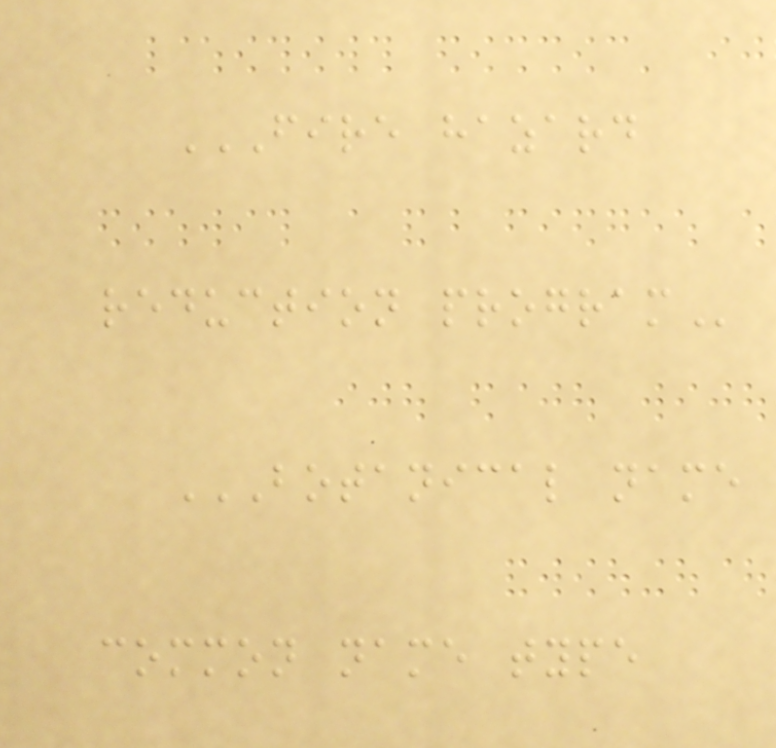FIRE HAZARD
REDUCTION PROGRAM
BOTANICAL NAME
COMMON NAME TYPE
